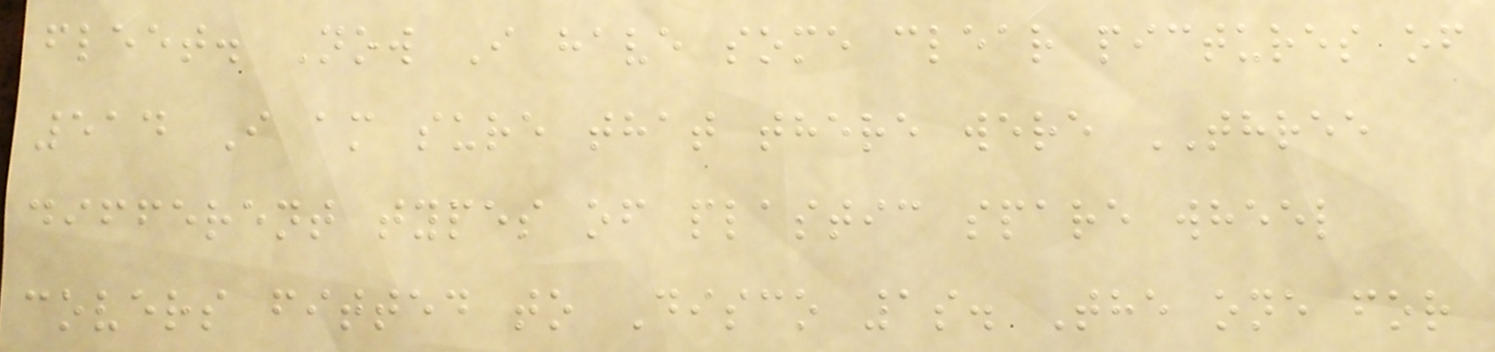fleet. Now I have some clear pictures of
514 I am sure that there were THREE
different types of plastic spare wheel
covers fitted to Disco 1s. The one for
